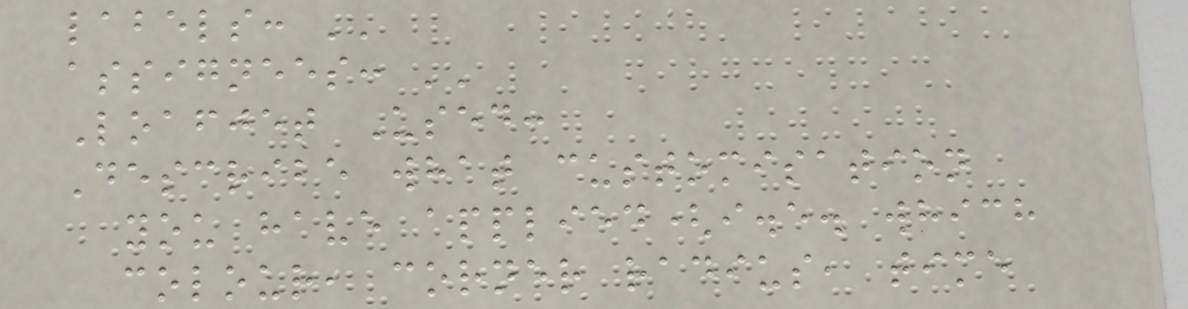labels: ''
assignees: ''
Loafjet Used:
Describe what customisation
you have applied(i.e. which
colour, corner radius, time
